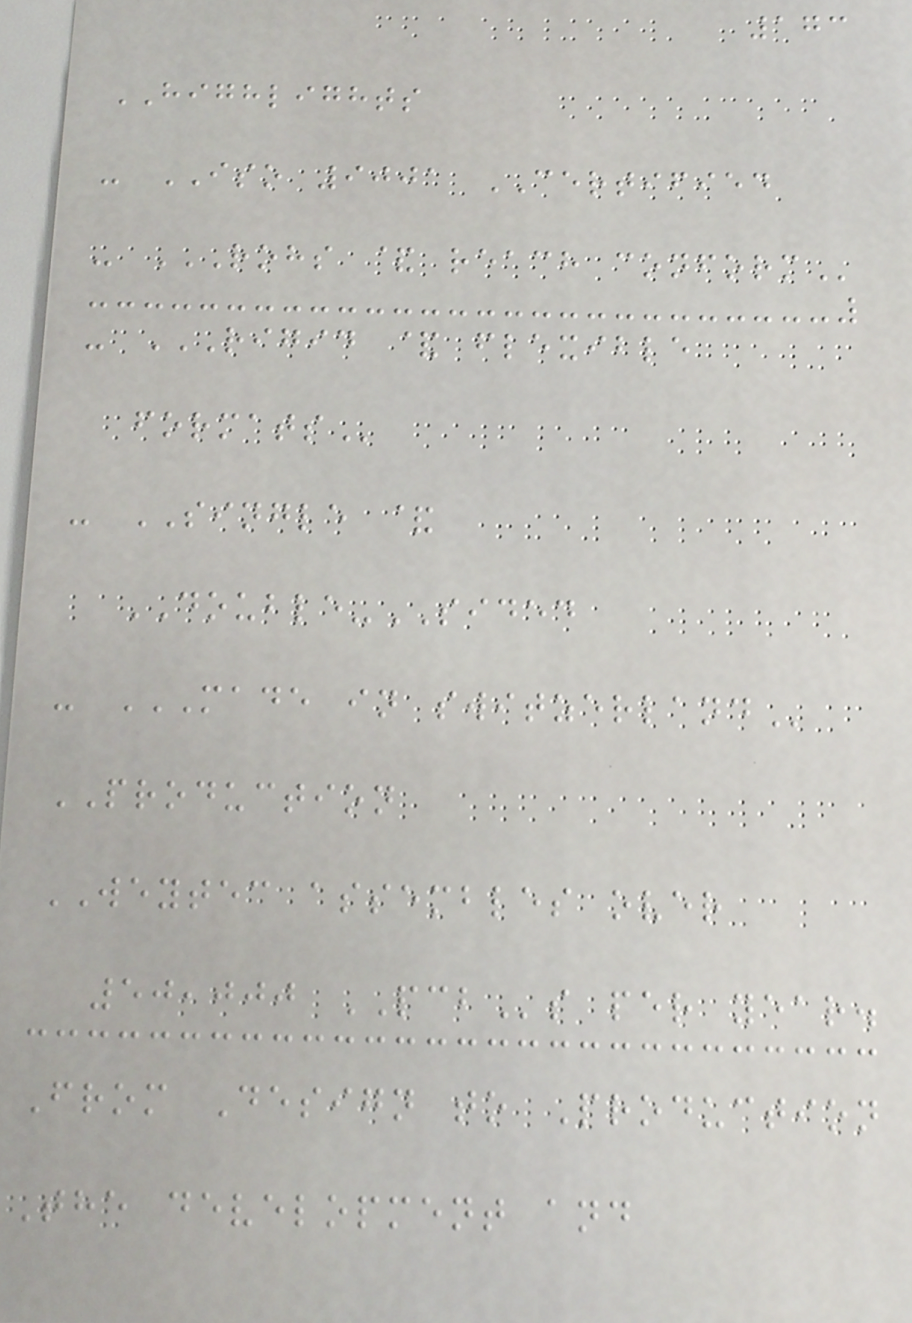173
HIGHLIGHTS
- ISO 9001 CERTIFIED
- ROHS & REACH CONFORM
- RIGID & FLEXIBLE
FORMATS
- SINGLE &
DOUBLE-SIDED
- MADE IN SWITZERLAND
PRODUCTION
WEYTEC assembles over
50,000 PCBs per year.
From Design to Production
The development and
